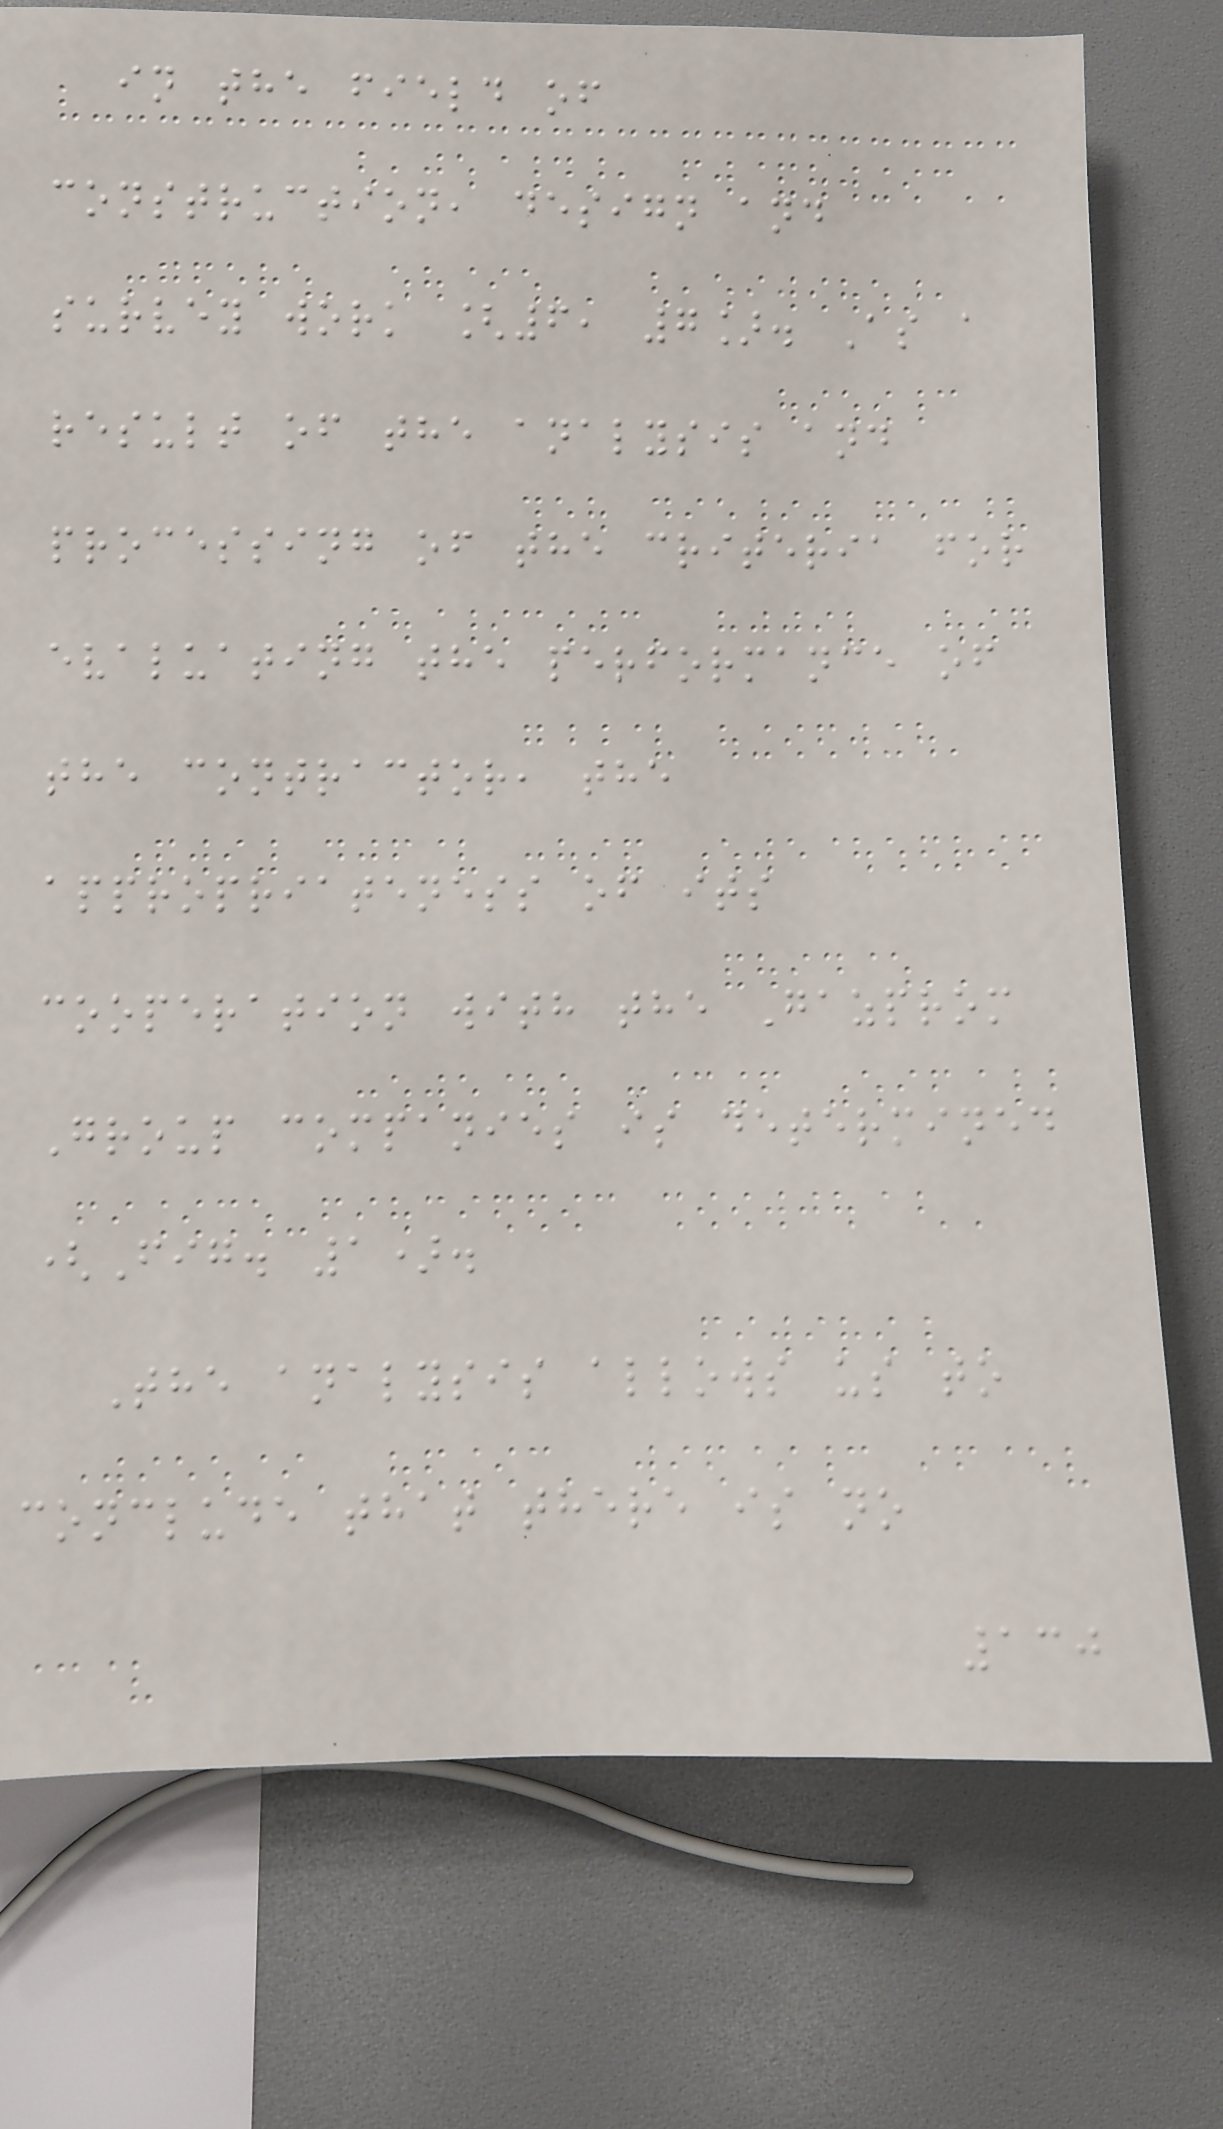in the field of
construction, design and
survey work [6, 7]. As a
result of the analysis and
processing of the criteria for
evaluating the performance of
the contractor, the
appropriateness of its
cooperation with the Gazprom
Group companies is determined
(Fig. 1).
The analysis allows us to
conclude that there is no
130
